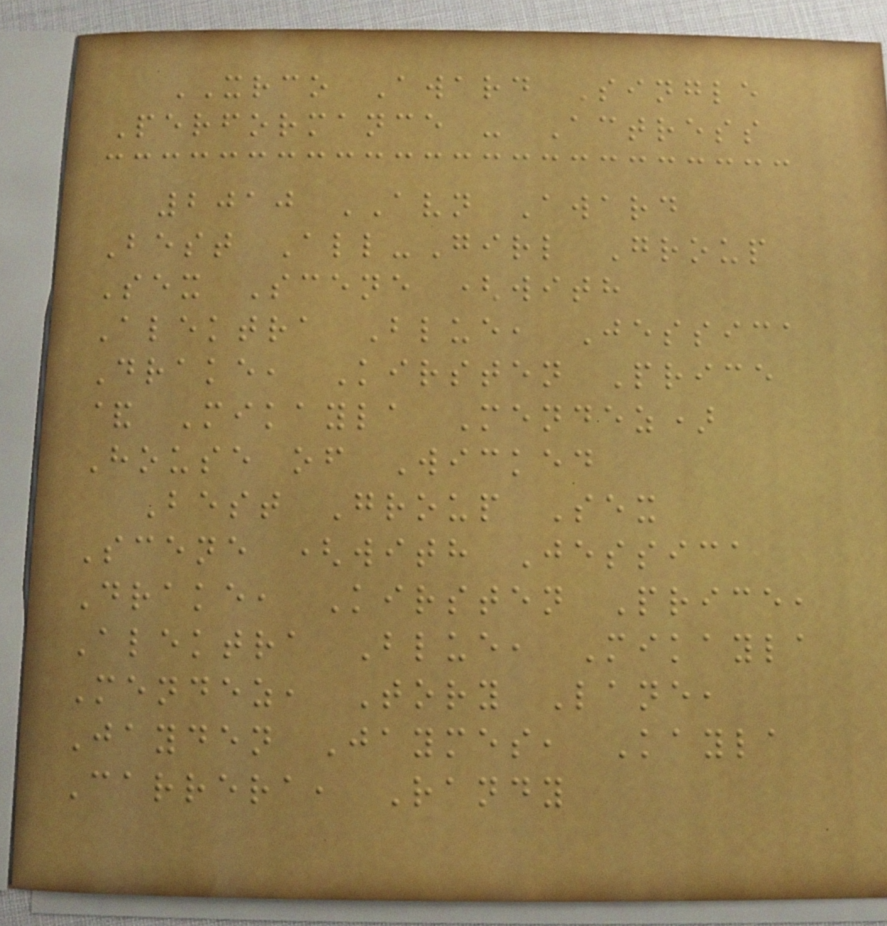XRCO Award Single
Performance - Actress
2010 AVN Award
Best All-Girl Group
Sex Scene (with
Alektra Blue, Jessica
Drake, Kirsten Price
& Mikayla Mendez)
House of Wicked
Best Group Sex
Scene (with Jessica
Drake, Kirsten Price,
Alektra Blue, Mikayla
Mendez, Tory Lane,
Jayden Jaymes, Kayla
Carrera, Randy
